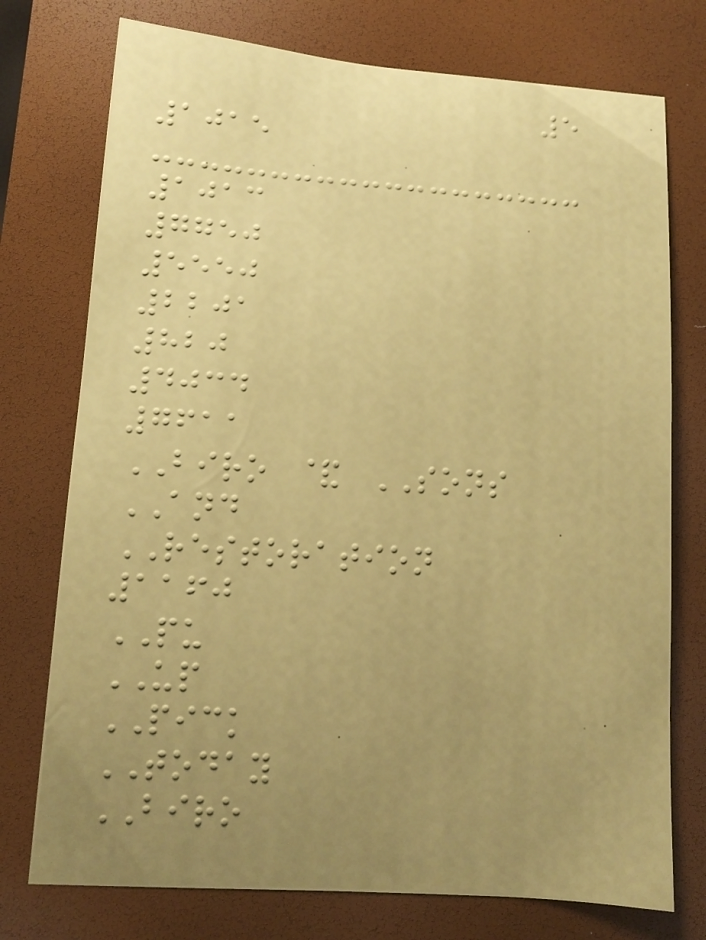5
1015
1013
7750
5550
2201
820
4034
7611
BIRO & SONS
AND
RESTORATION
1160
PU
UP
PICK
TODAY
BIRO
